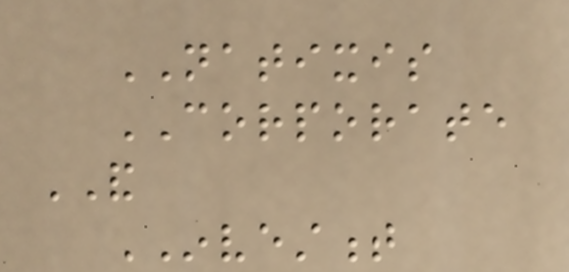NATIXIS
CORPORATE
AND
INVESTMENT
